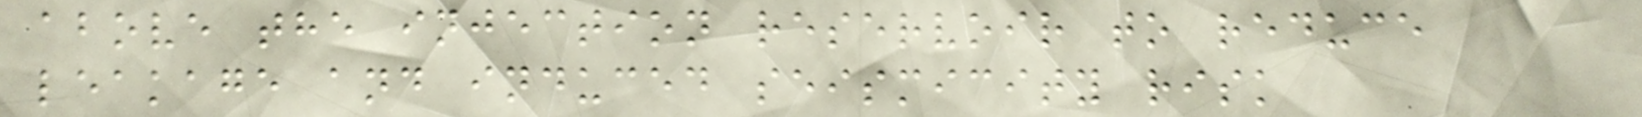above the injection reservoir to reduce
leakage and induced seismicity risk
